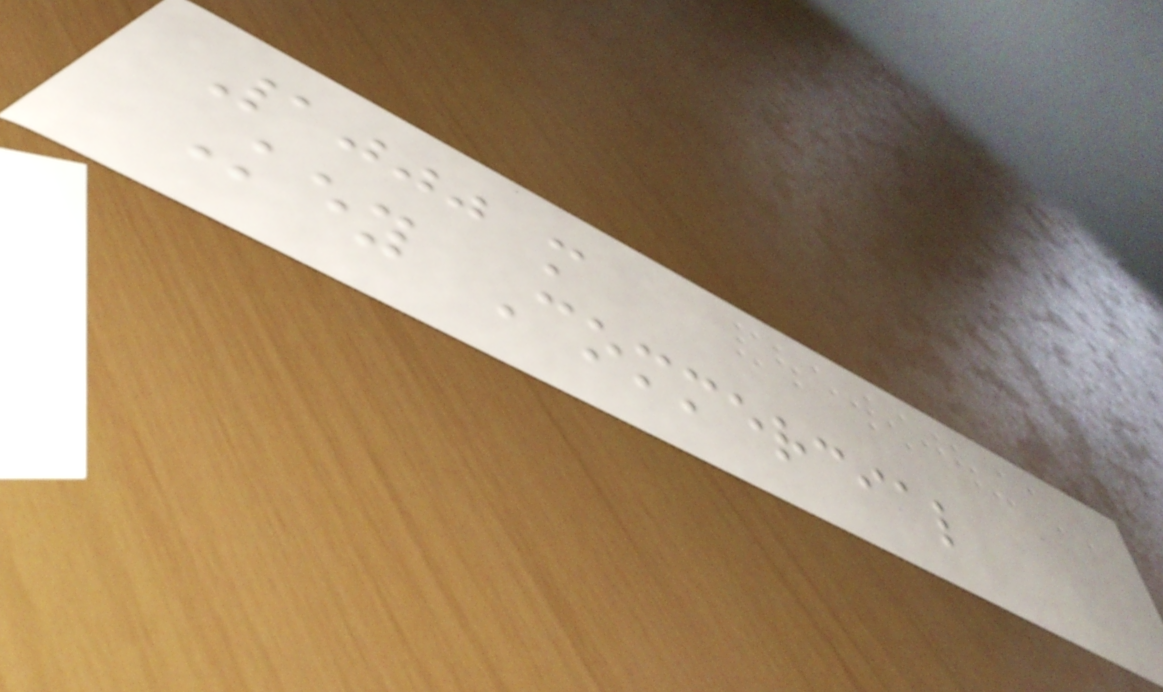1000 m
Key Commercial
